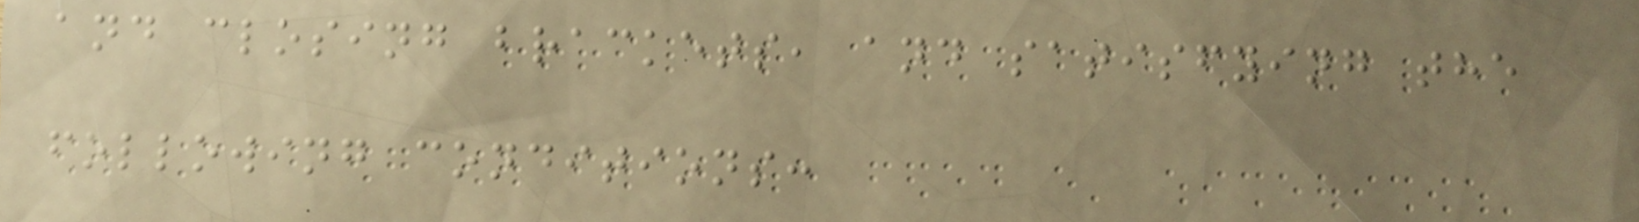and closing brackets, and satisfying the
following conditions:
